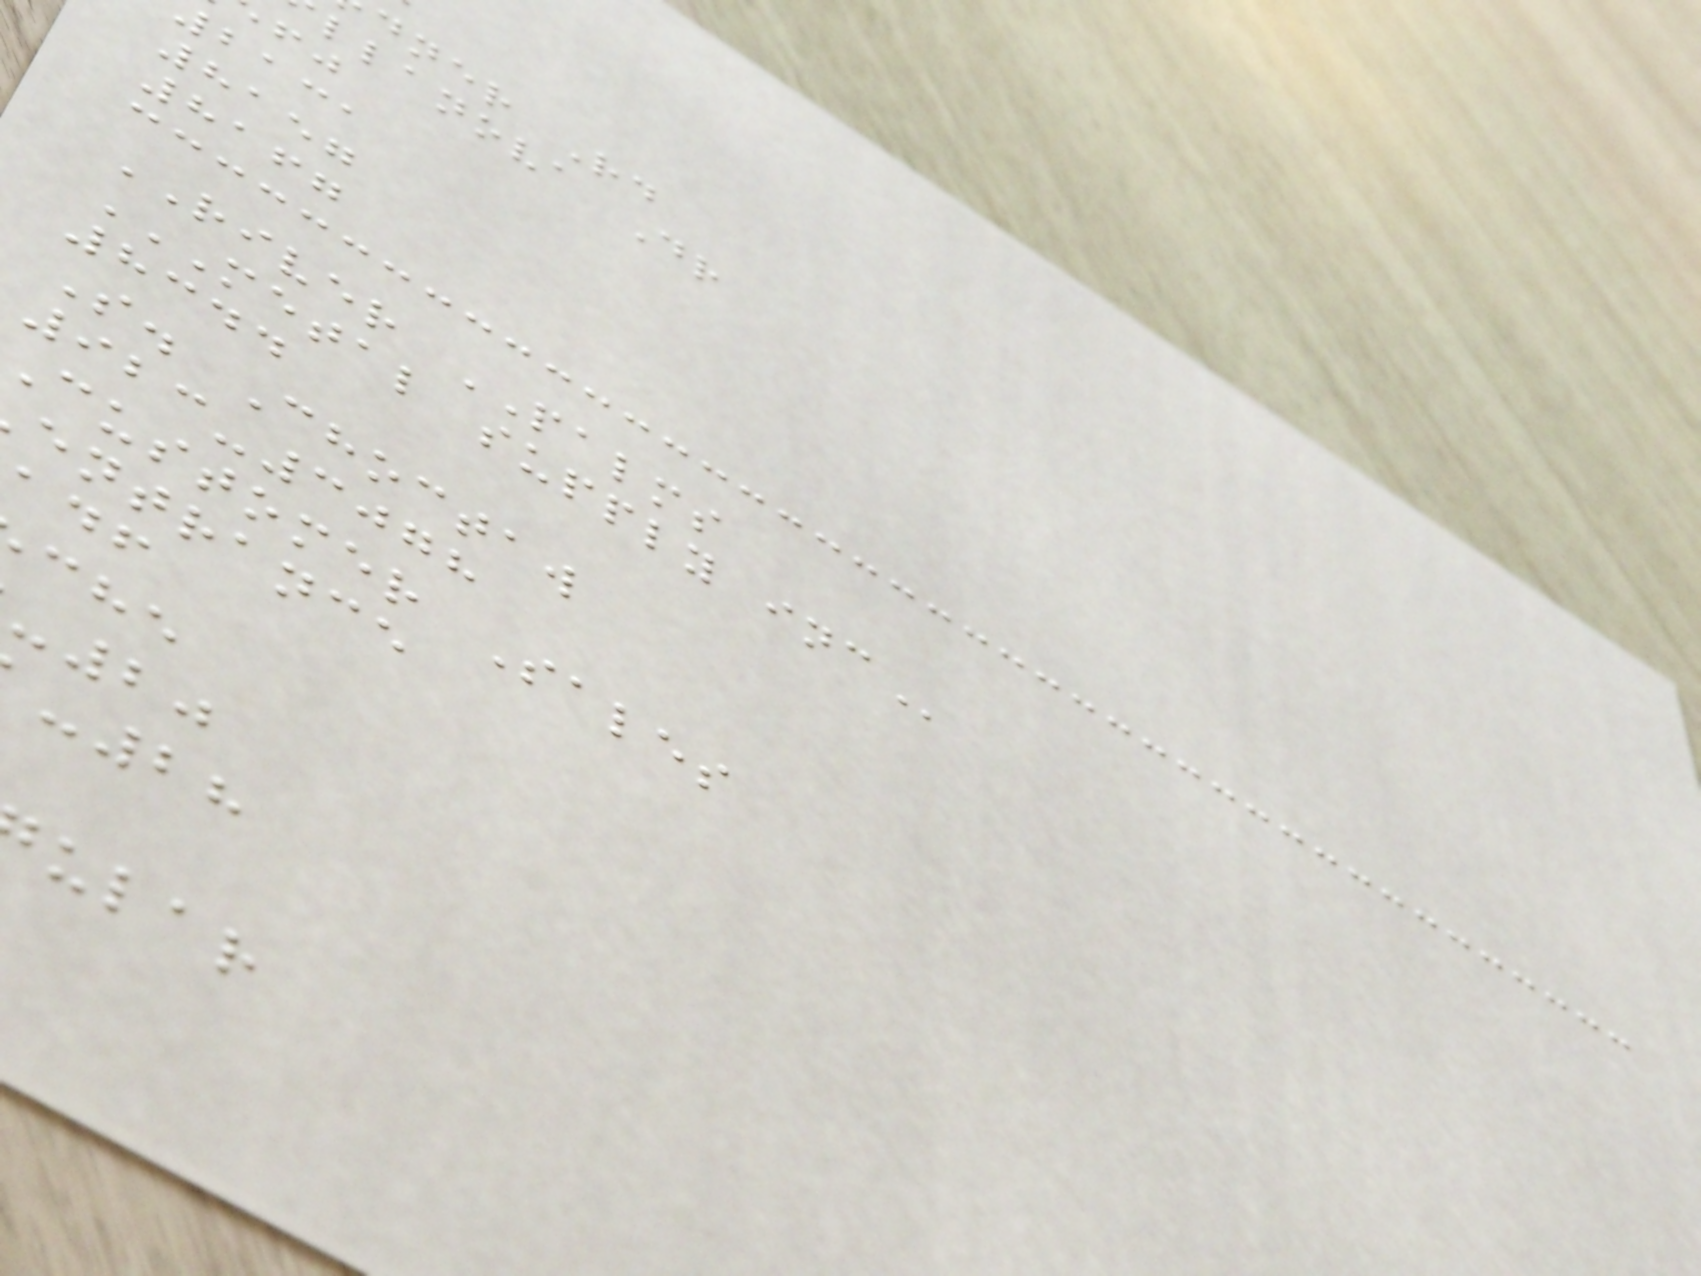dner Rd
llanova Dr
baca
8157
8167
RIVER PALMS
METAL SUPPLY INC
8344
S. Choctaw
923-3078
customer Sales
entrance
-20
-28
ular
